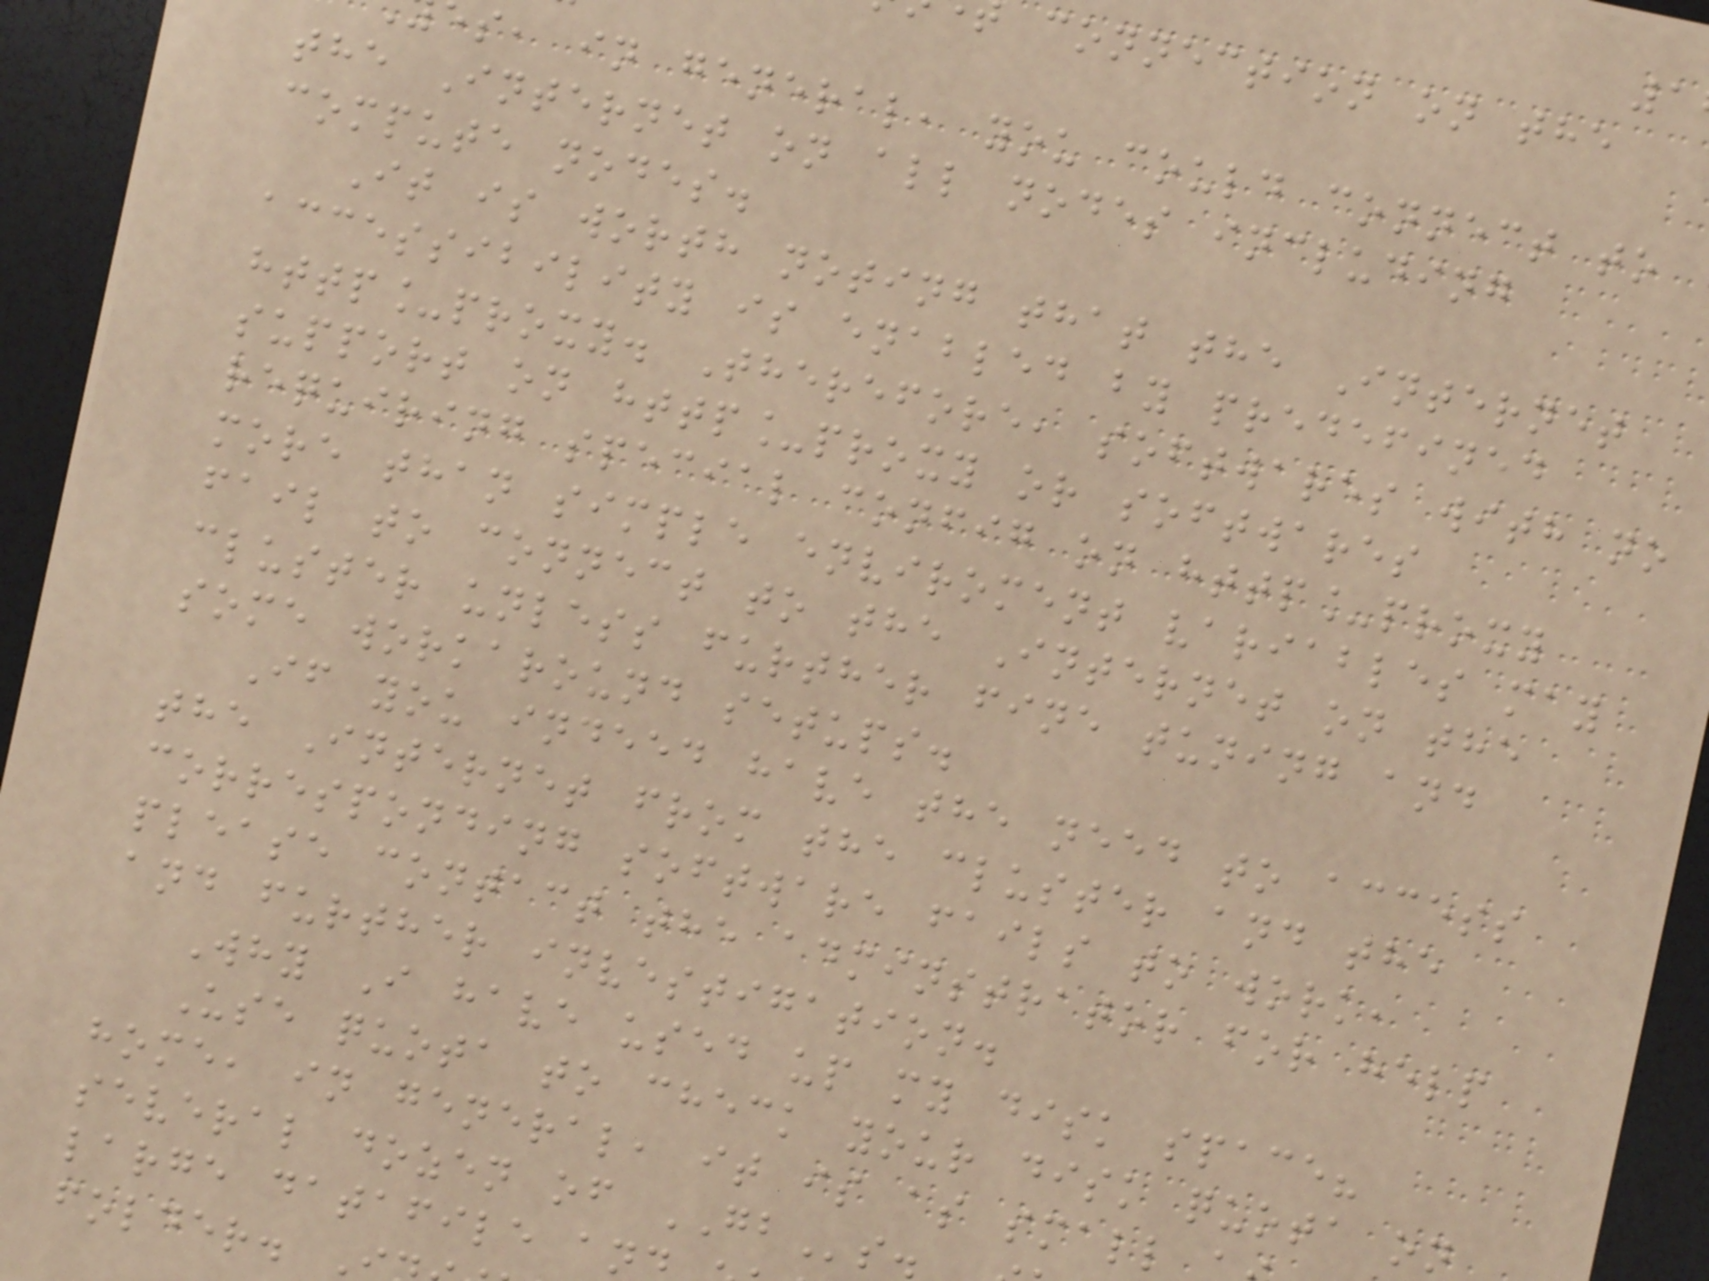connection on the
s, in general, you could connect to
the Internet on all nodes including
compute nodes.
It is worth noting that the Internet
accessibility is enabled by predefined
http_proxy. Therefore, softwares with no
support on http_proxy or softwares
requiring special config on http_proxy
more than simple enviroment variables may
fail to connect to the Internet on the
cluster unless further fine tuning and
some workaround setups.
If you indeed have the need to access
the Internet from the cluster and the
corresponding software fails to work,
please contact the adminstrator for help
and further investigation.
Why I have used up my disk space?
Use quota to check your disk quota on
home, in general, it is as small
several dozen of GBs.
large datafile an
